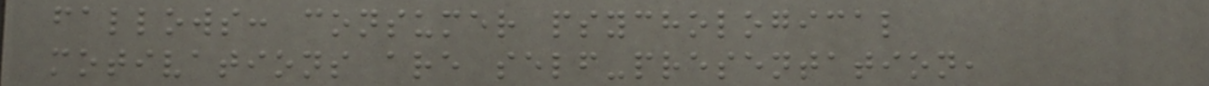fallows: consumer psychological
motivations are self-presentation,
